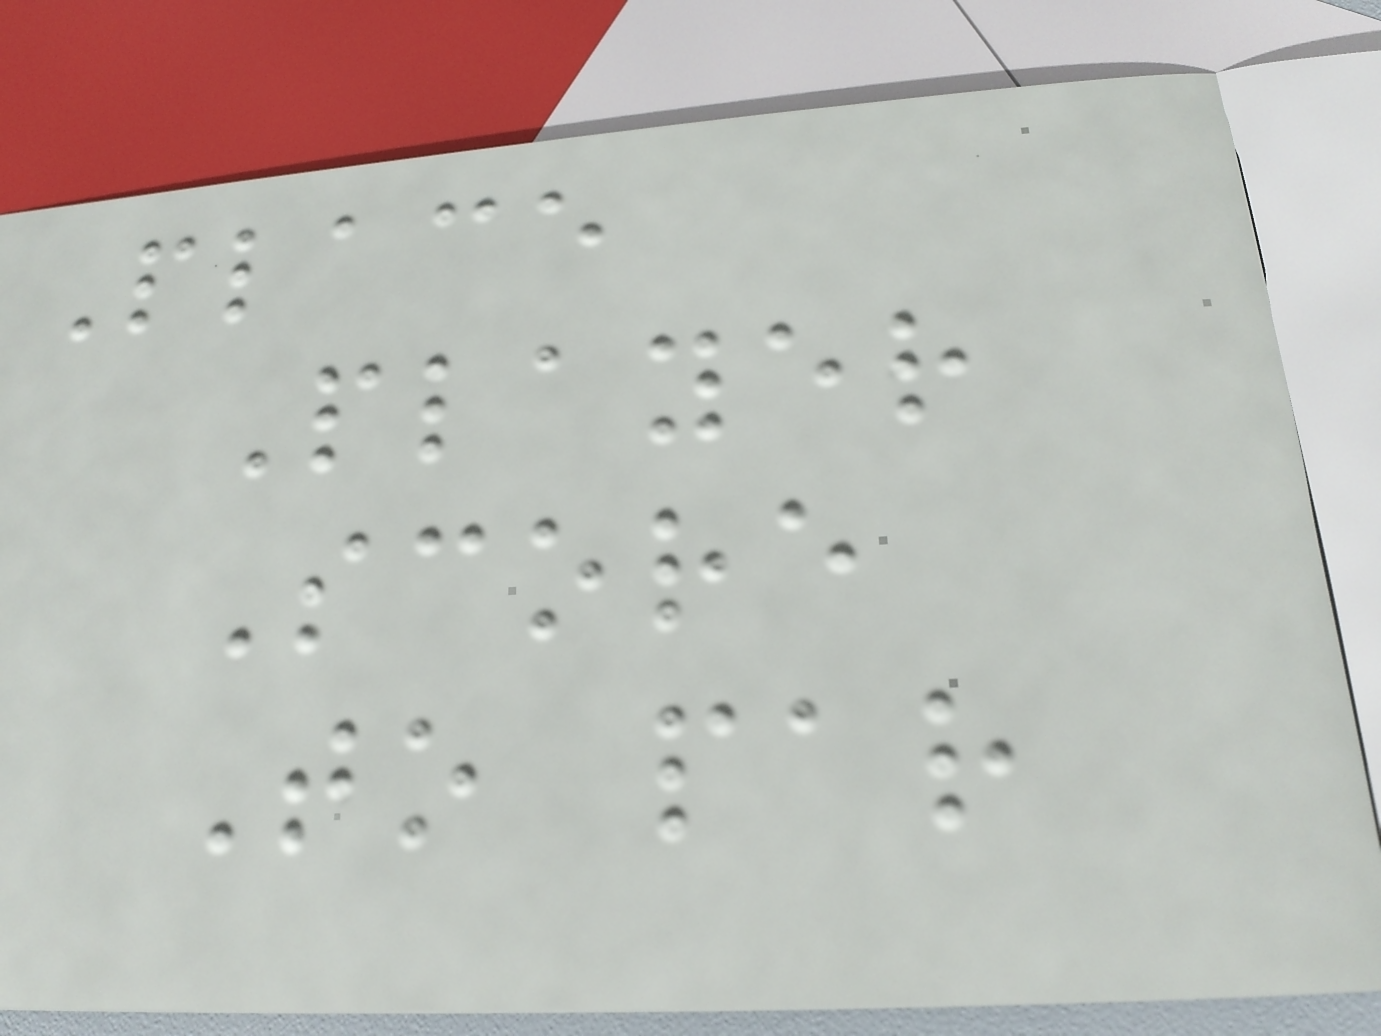Place
Player
Score
To par
